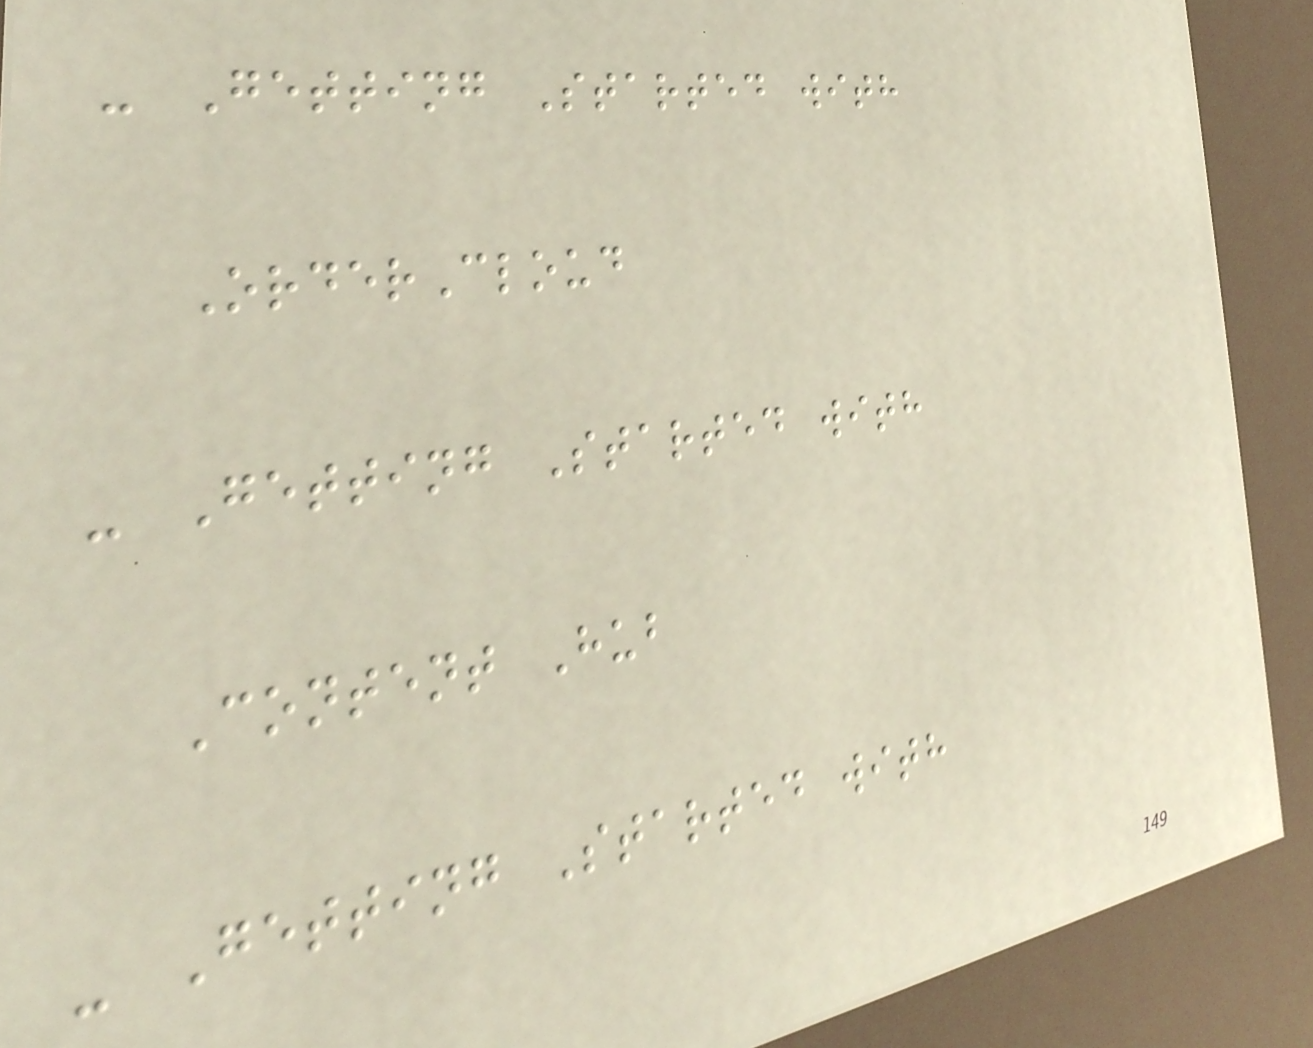- Getting Started with
OrderCloud
- Getting Started with
Content Hub
- Getting Started with
